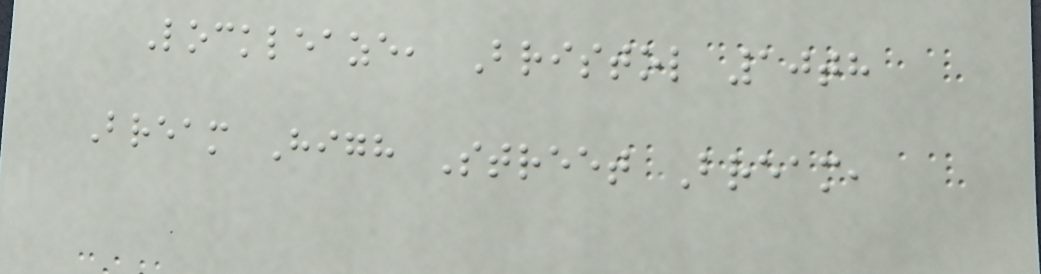Lockleaze, Bristol 10th
Bream High Street Bream,
